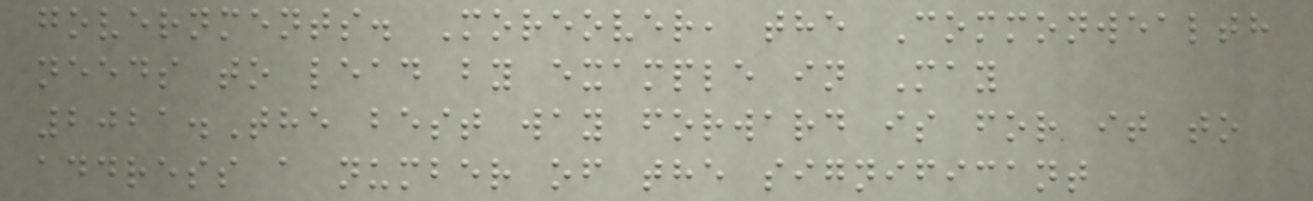governments. Moreover, the Commonwealth
needs to lead by example in May
2021.The best way forward is for it to
address a number of the significant
